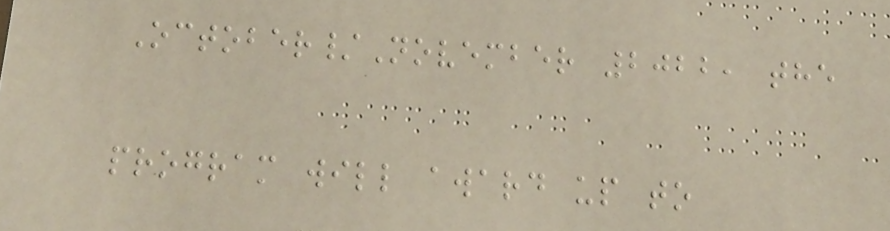October/November 2022, the
program will award up to
